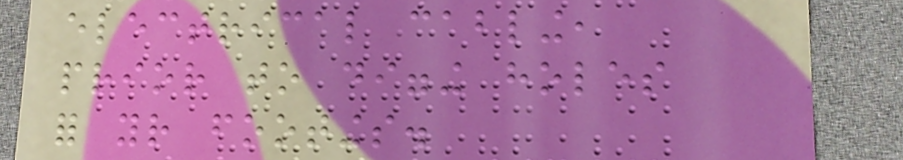electrical cabling,
prior to digging holes
for your footings.
